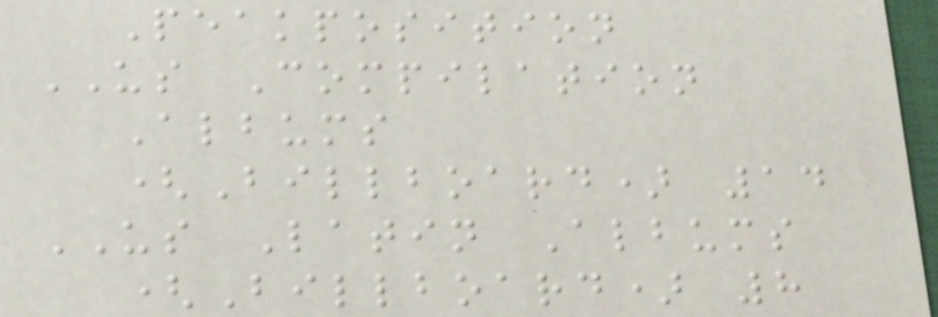Peakposition
US Compilation
Albums
(Billboard) 14
US Latin Albums
(Billboard) 8
